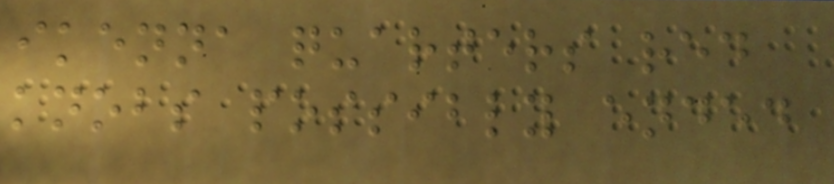ikenna quarters red
knobs possibly ended
